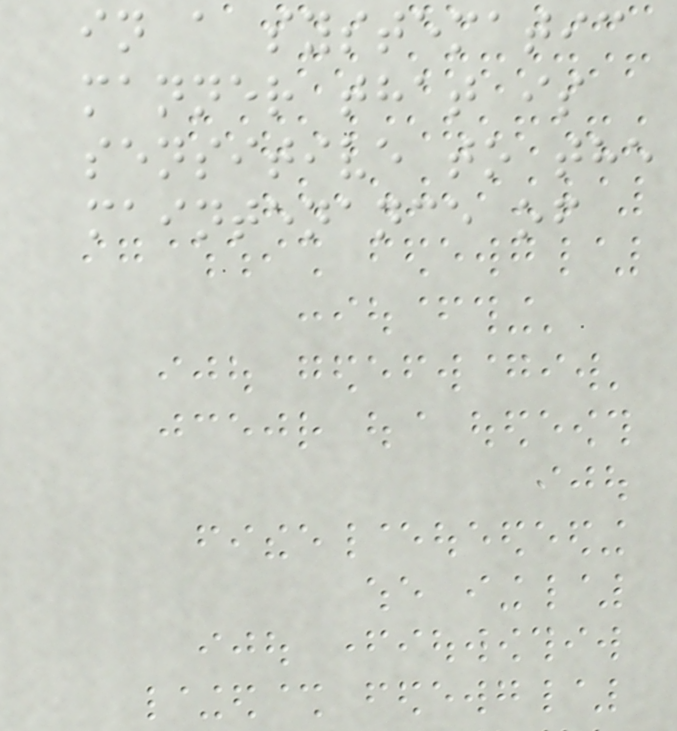in a systematic
manner that is
sensitive to the
maintenance of
